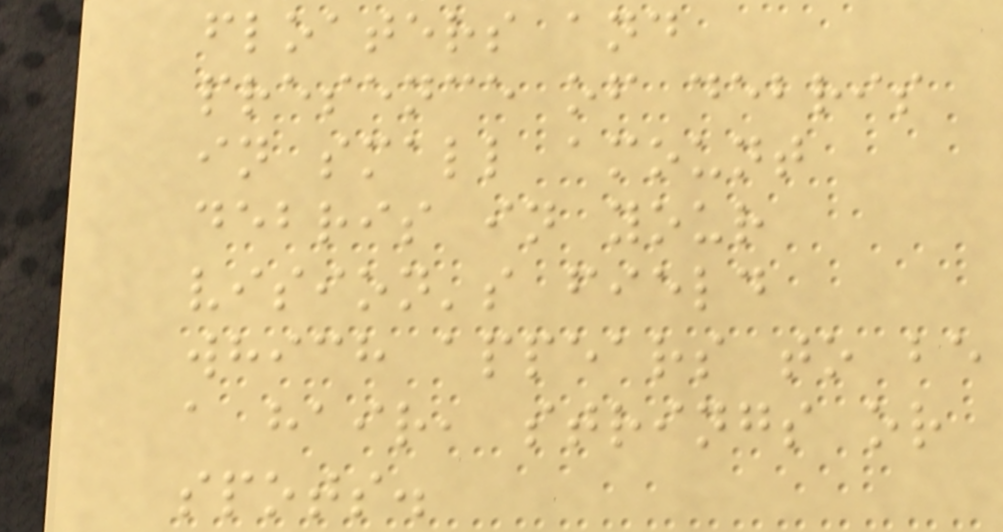floaters and
presence of debris
in small amount
debris in your
vision's field
which appears to be
a hair, strings or
spots.
